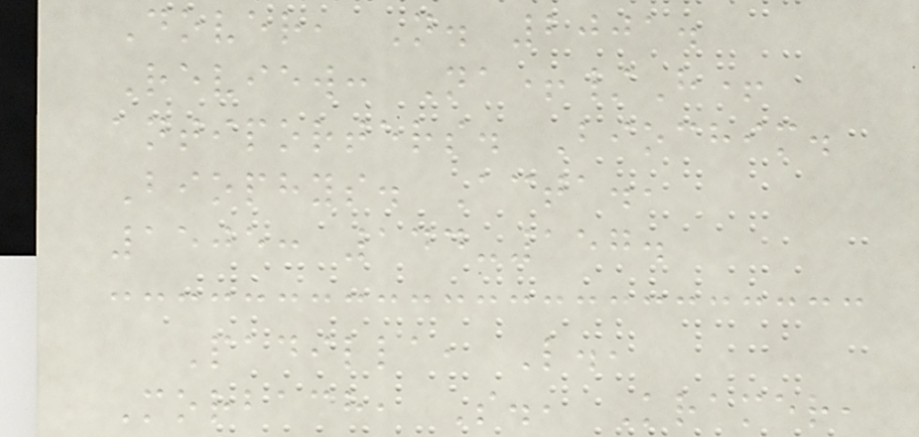Dover, N. 2001.
Review: Na+/H+
antiporters. Biochim.
Biophys. Acta.,
1505: 144-157.
Padilla, L.,
Morbach, S., Kramer,
